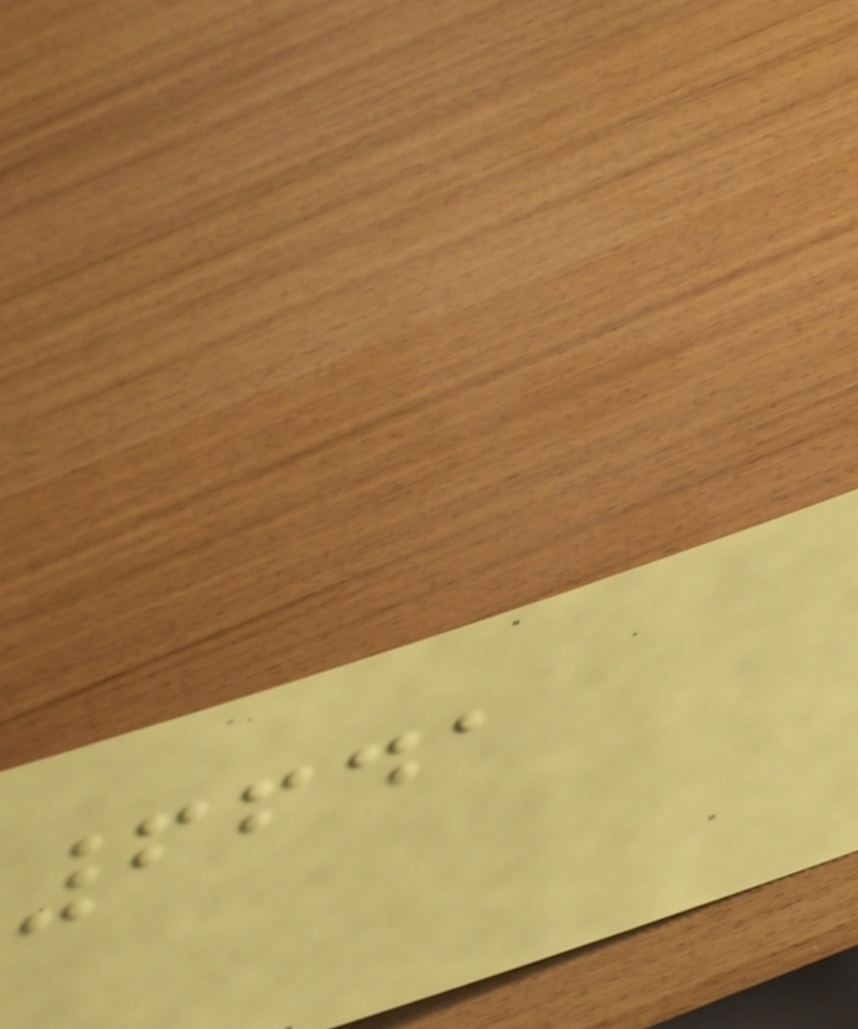6641
